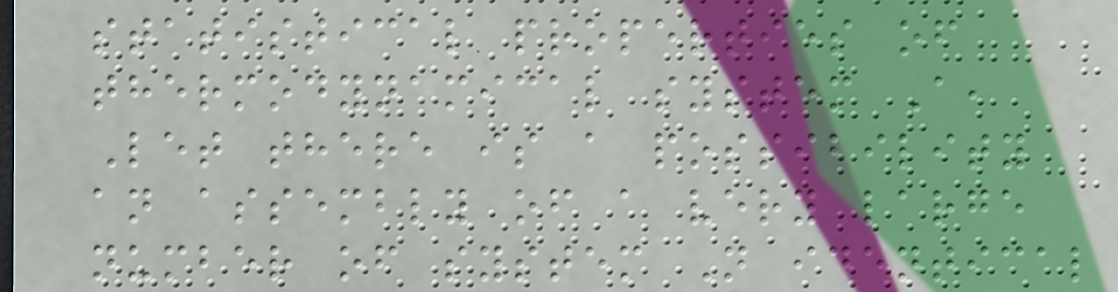statistical properties of
thermodynamical system A,
Let there is a possibility
an assembly of a very large
number of system N identical
